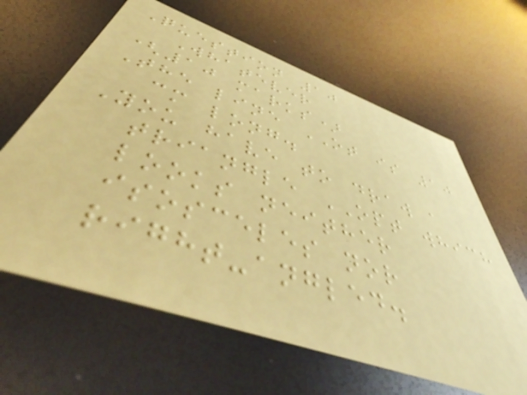Question 10
Whatever
(10 marks)
The line OT is 10
cm long.
You have to draw a
triangle OPT which
looks neither
isosceles nor
right-angled.
